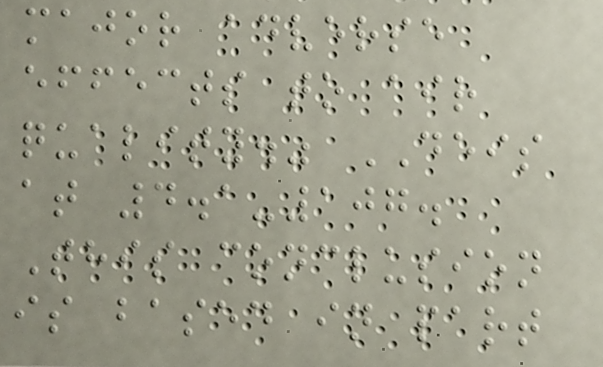major adverse
effects to air
quality." DEIS
at 4.1-107.
This conclusion
is based in part
